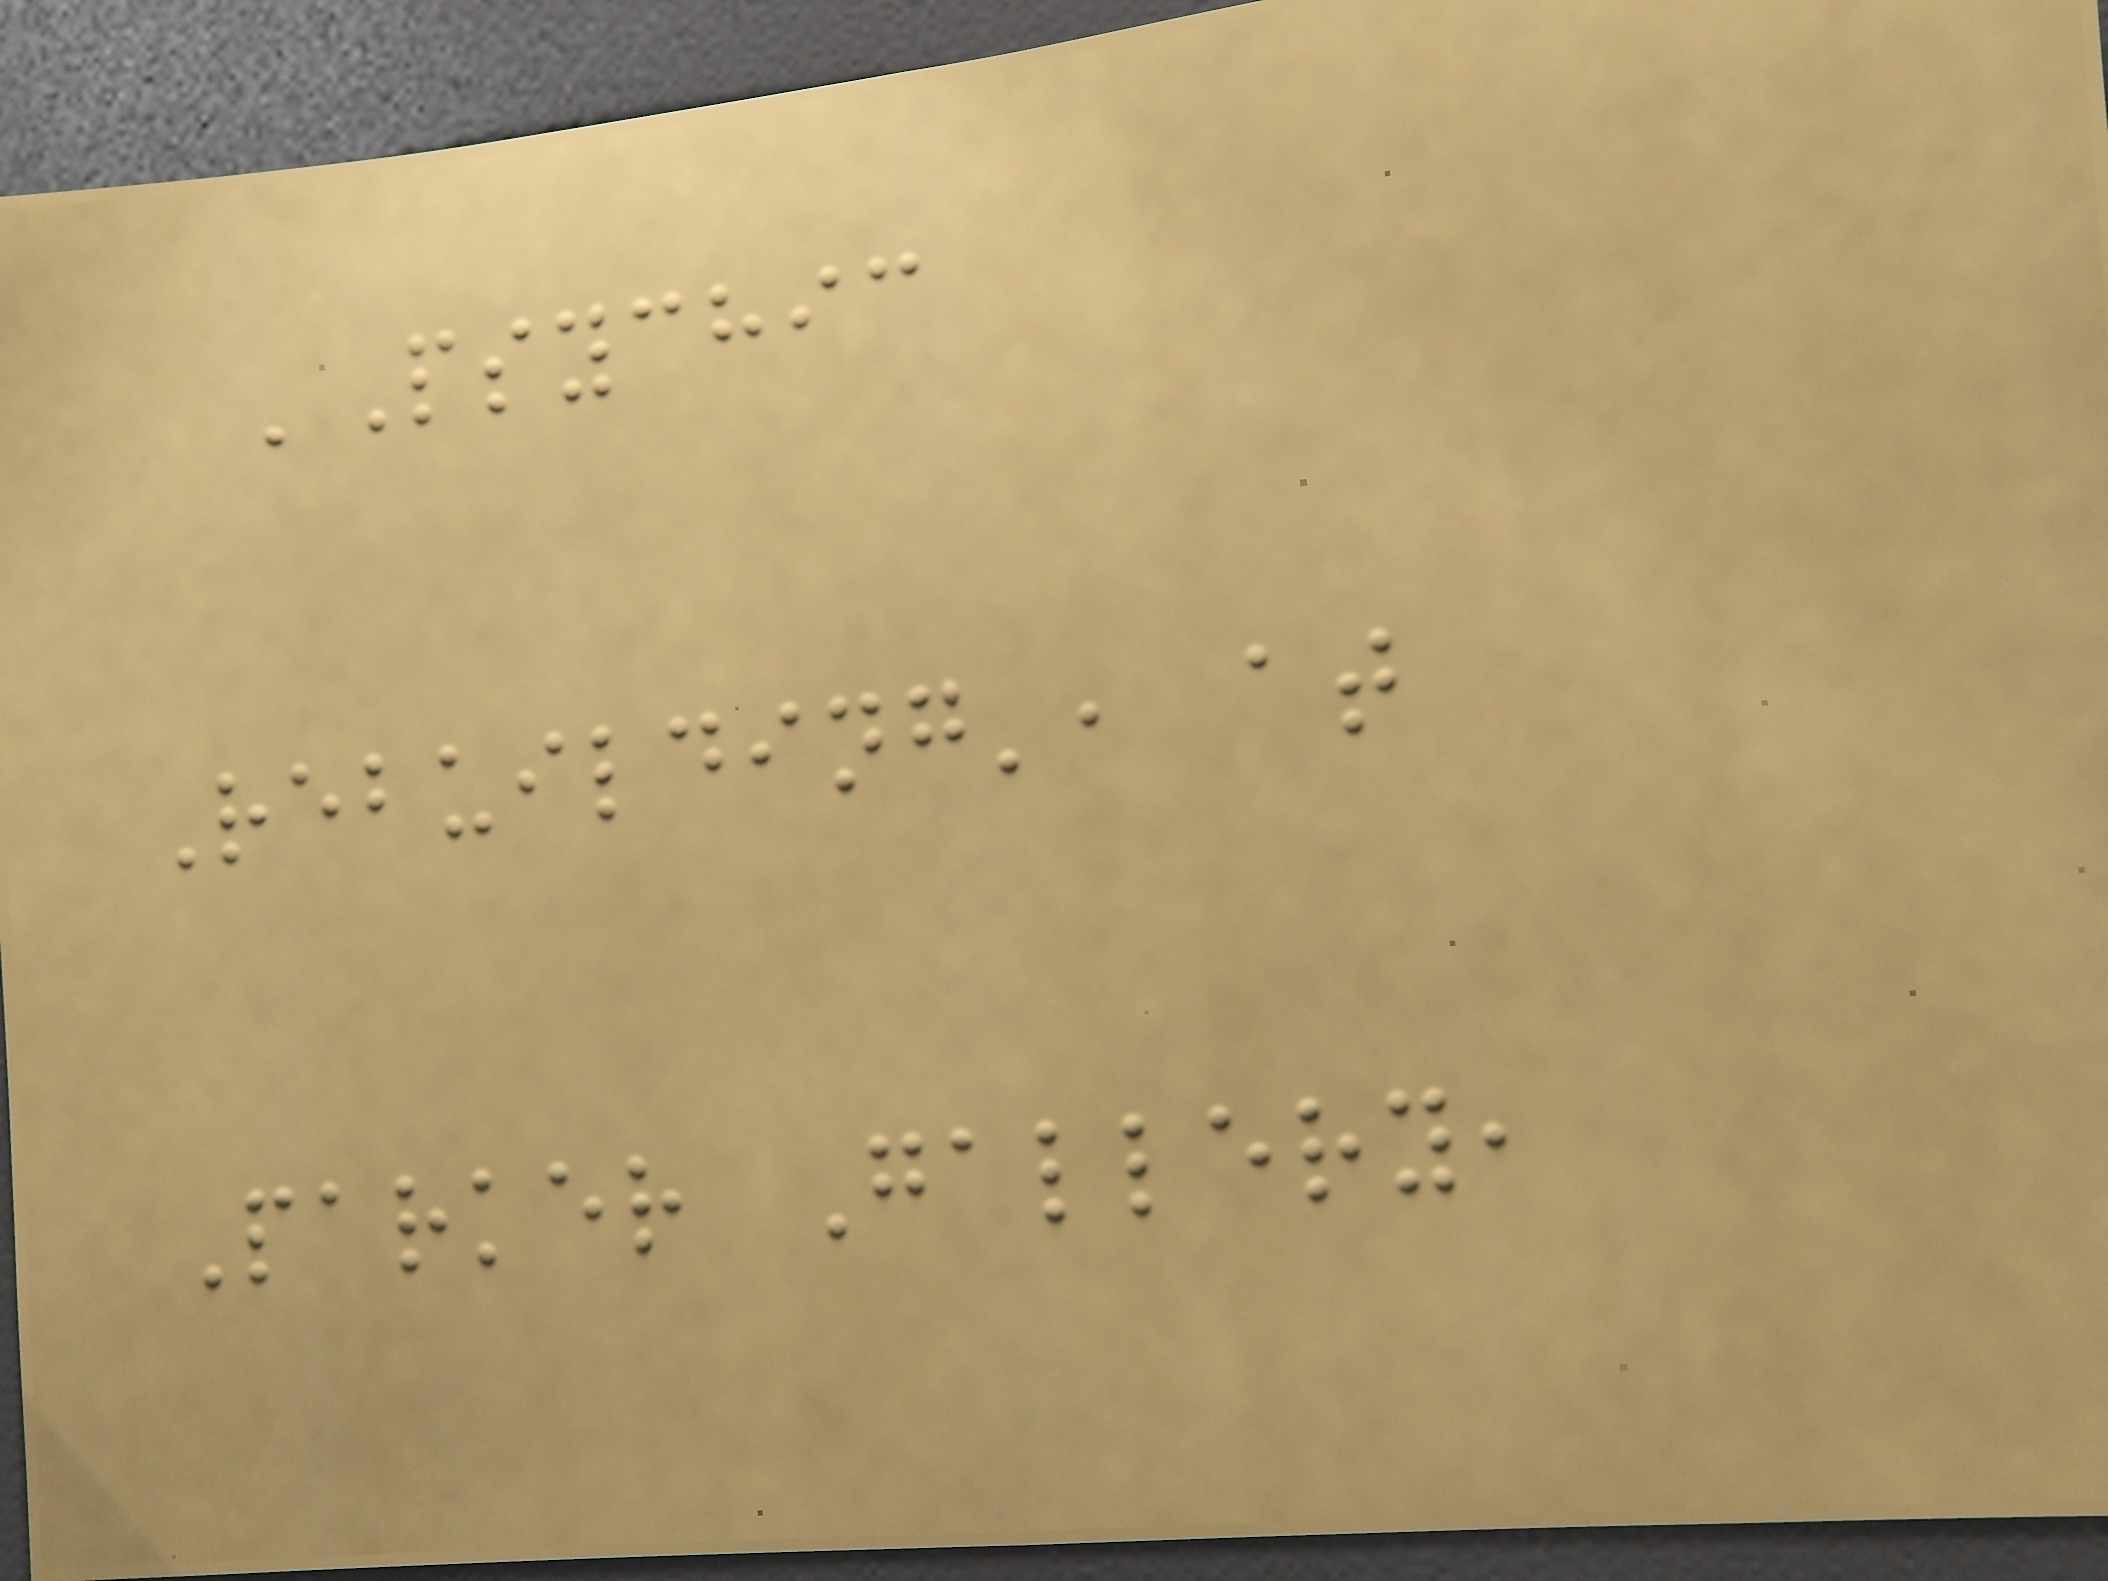'Psychic
Rebuilding', at
Parker Gallery,
